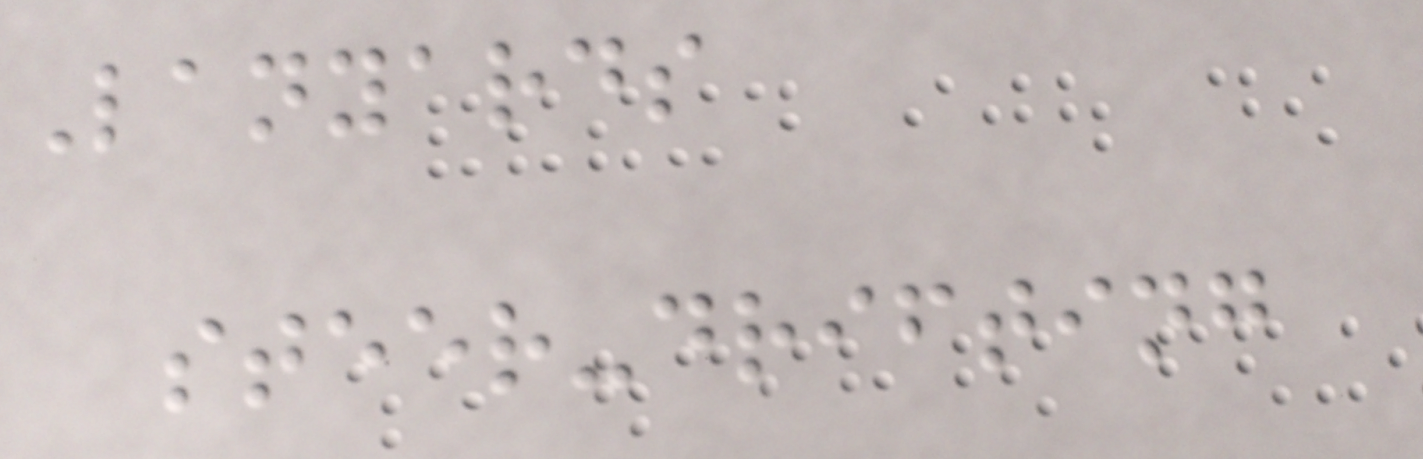Lanyards
steer-drifting
